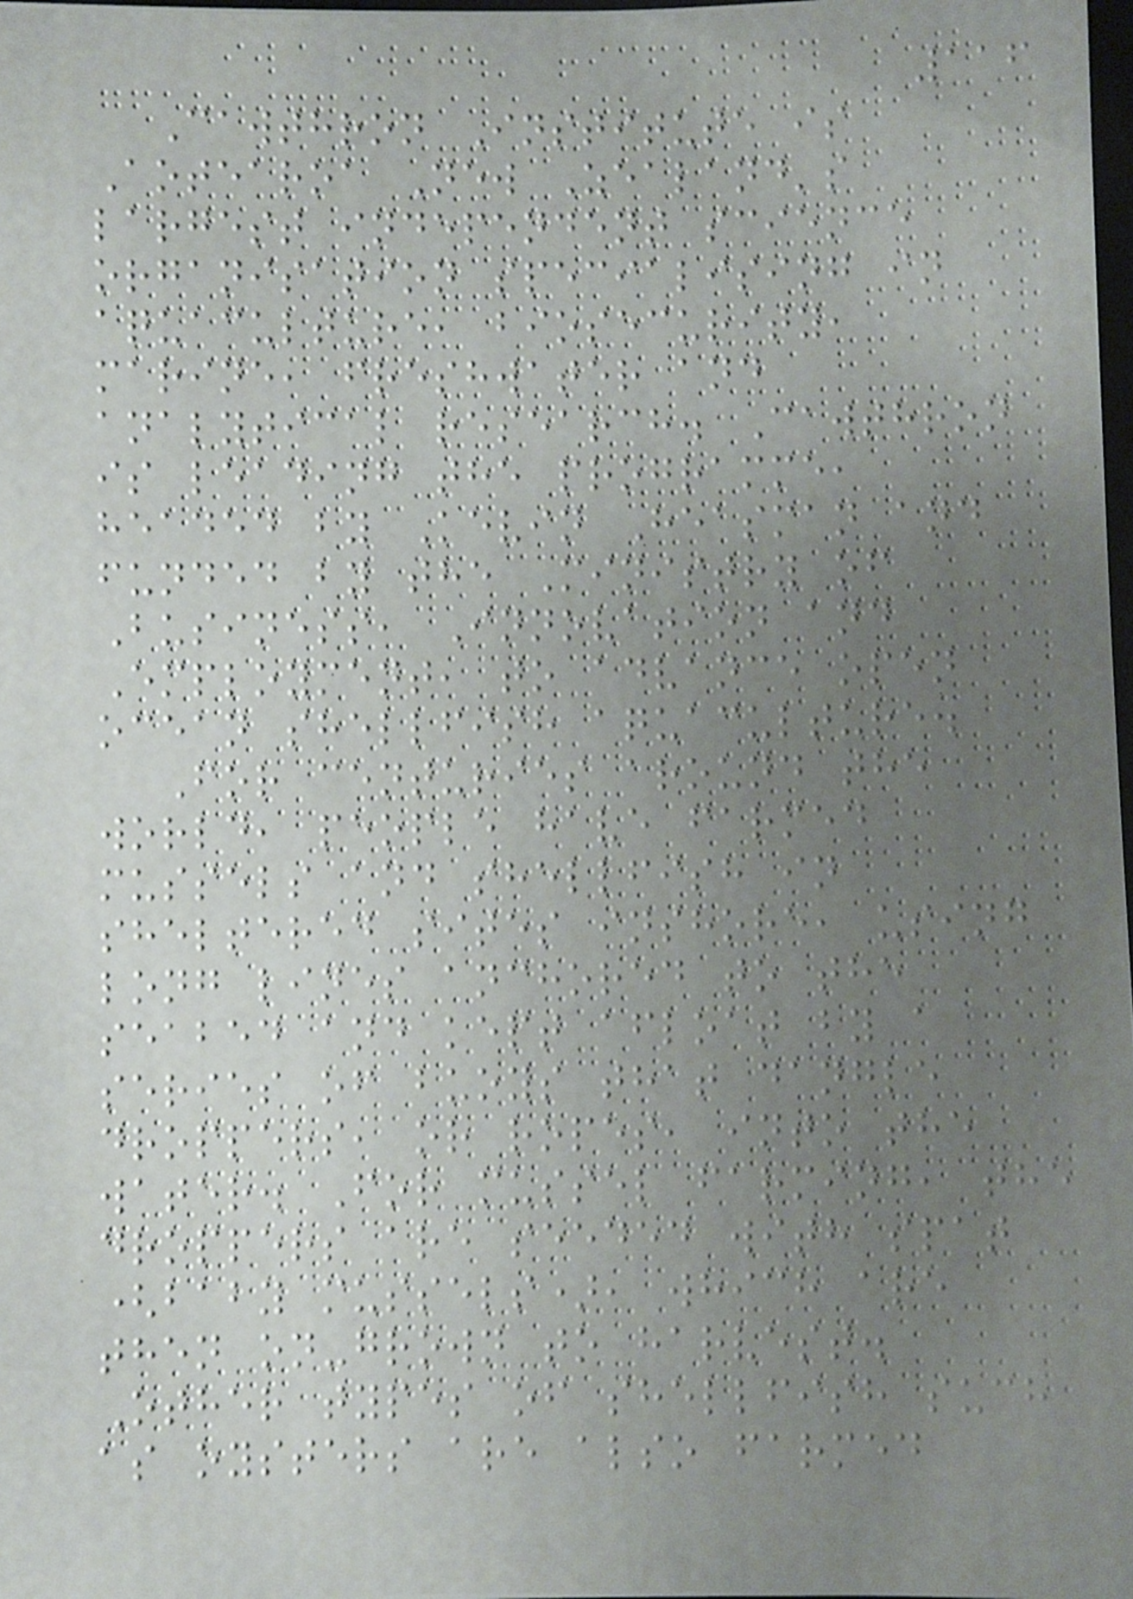116
Cawthron Institute is
Aotearoa New Zealand's
largest independent science
organisation specialising in
aquaculture, biosecurity,
marine, freshwater and
analytical research. Cawthron
is leading the programme,
headed by Kevin Heasman and
funded by the Ministry of
Business, Innovation and
Employment, to advance open
ocean shellfish aquaculture.
For centuries around the
world, people have farmed
mussels and shellfish in
sheltered sites inshore, using
long lines anchored to the
seabed and kept afloat by a
series of buoys that dangle
droppers, or ropes, into the
water. For mussel farming, the
droppers are seeded with spat
(baby mussels), which are
then on-grown to harvest.
Other types of shellfish such
as oysters are also farmed
